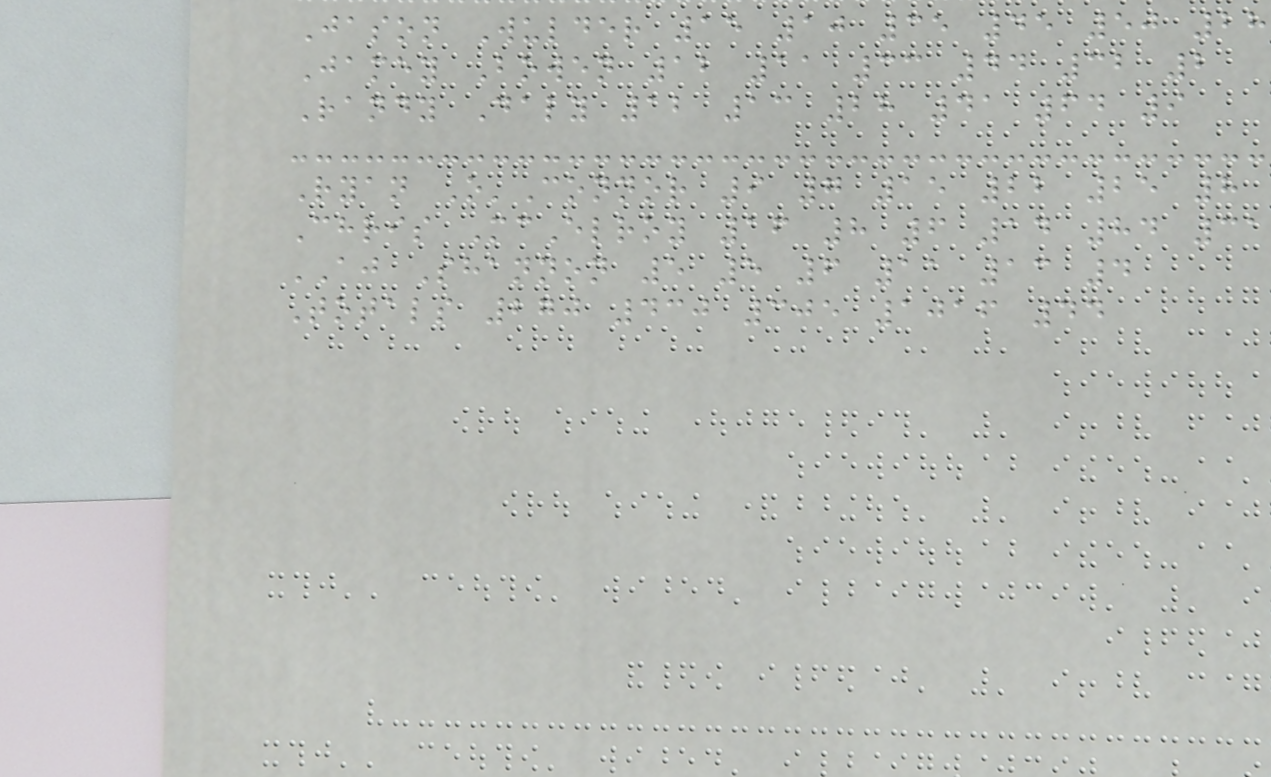Jason Wulder 15 10 35 45 50 28
Jamey Bowen 12 11 33 44 32 2
Randy Daly 12 13 28 41 64 9
Ryan O'Connor 9 7 15 22 25 8
Chris McElroy 16 8 6 14 84 31
AJ Shannon 5 5 6 11 13 4
Totals 270 430 305 1016 44
